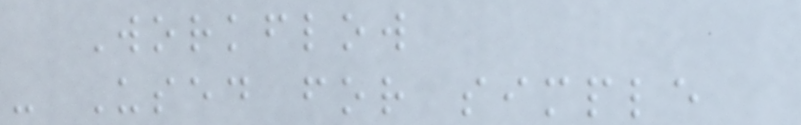Workflow
- Used for simple
